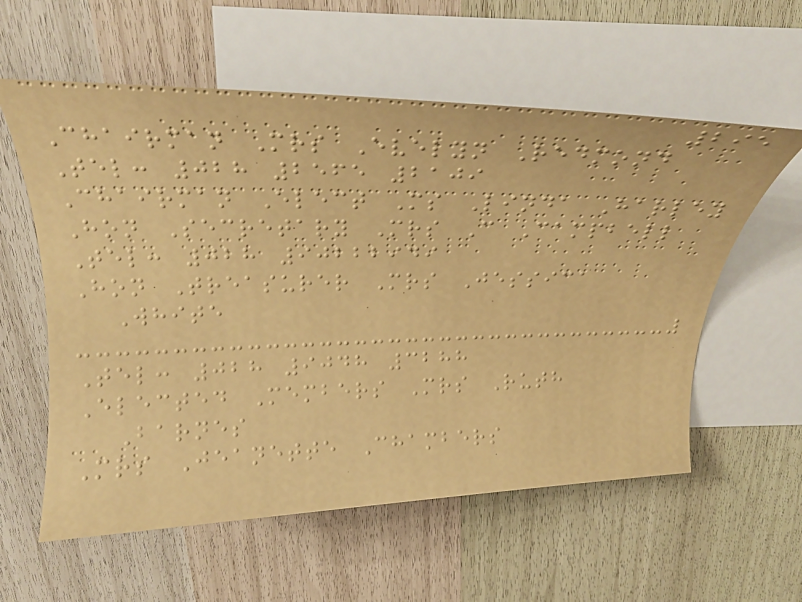295
Chairman Mrs Evelyn Redmond
Tel: 028 2565 2109
Chairman Elect Ms Linda Harley
Hon Secretary Mrs C Campbell
Tel: 028 90222949
Hon Treasurer Mrs Jessica
White
Tel: 028 9048 3288
Elected Members Mrs Ruth
Barnes
Mrs Jeanette Chambers
